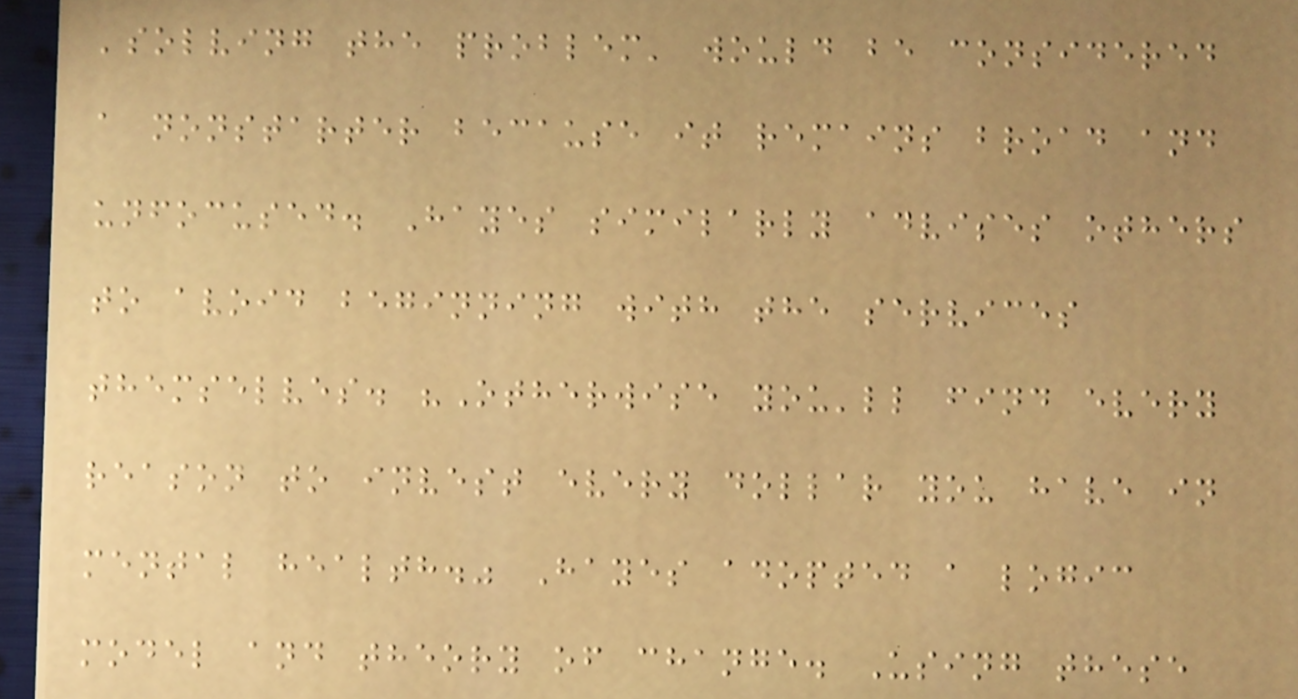'solving the problem' would be considered
a nonstarter because it remains broad and
unfocused. Hayes similarly advises others
to avoid beginning with the services
themselves. "Otherwise you'll find every
reason to invest every dollar you have in
mental health." Hayes adopted a logic
model and theory of change. Using these
